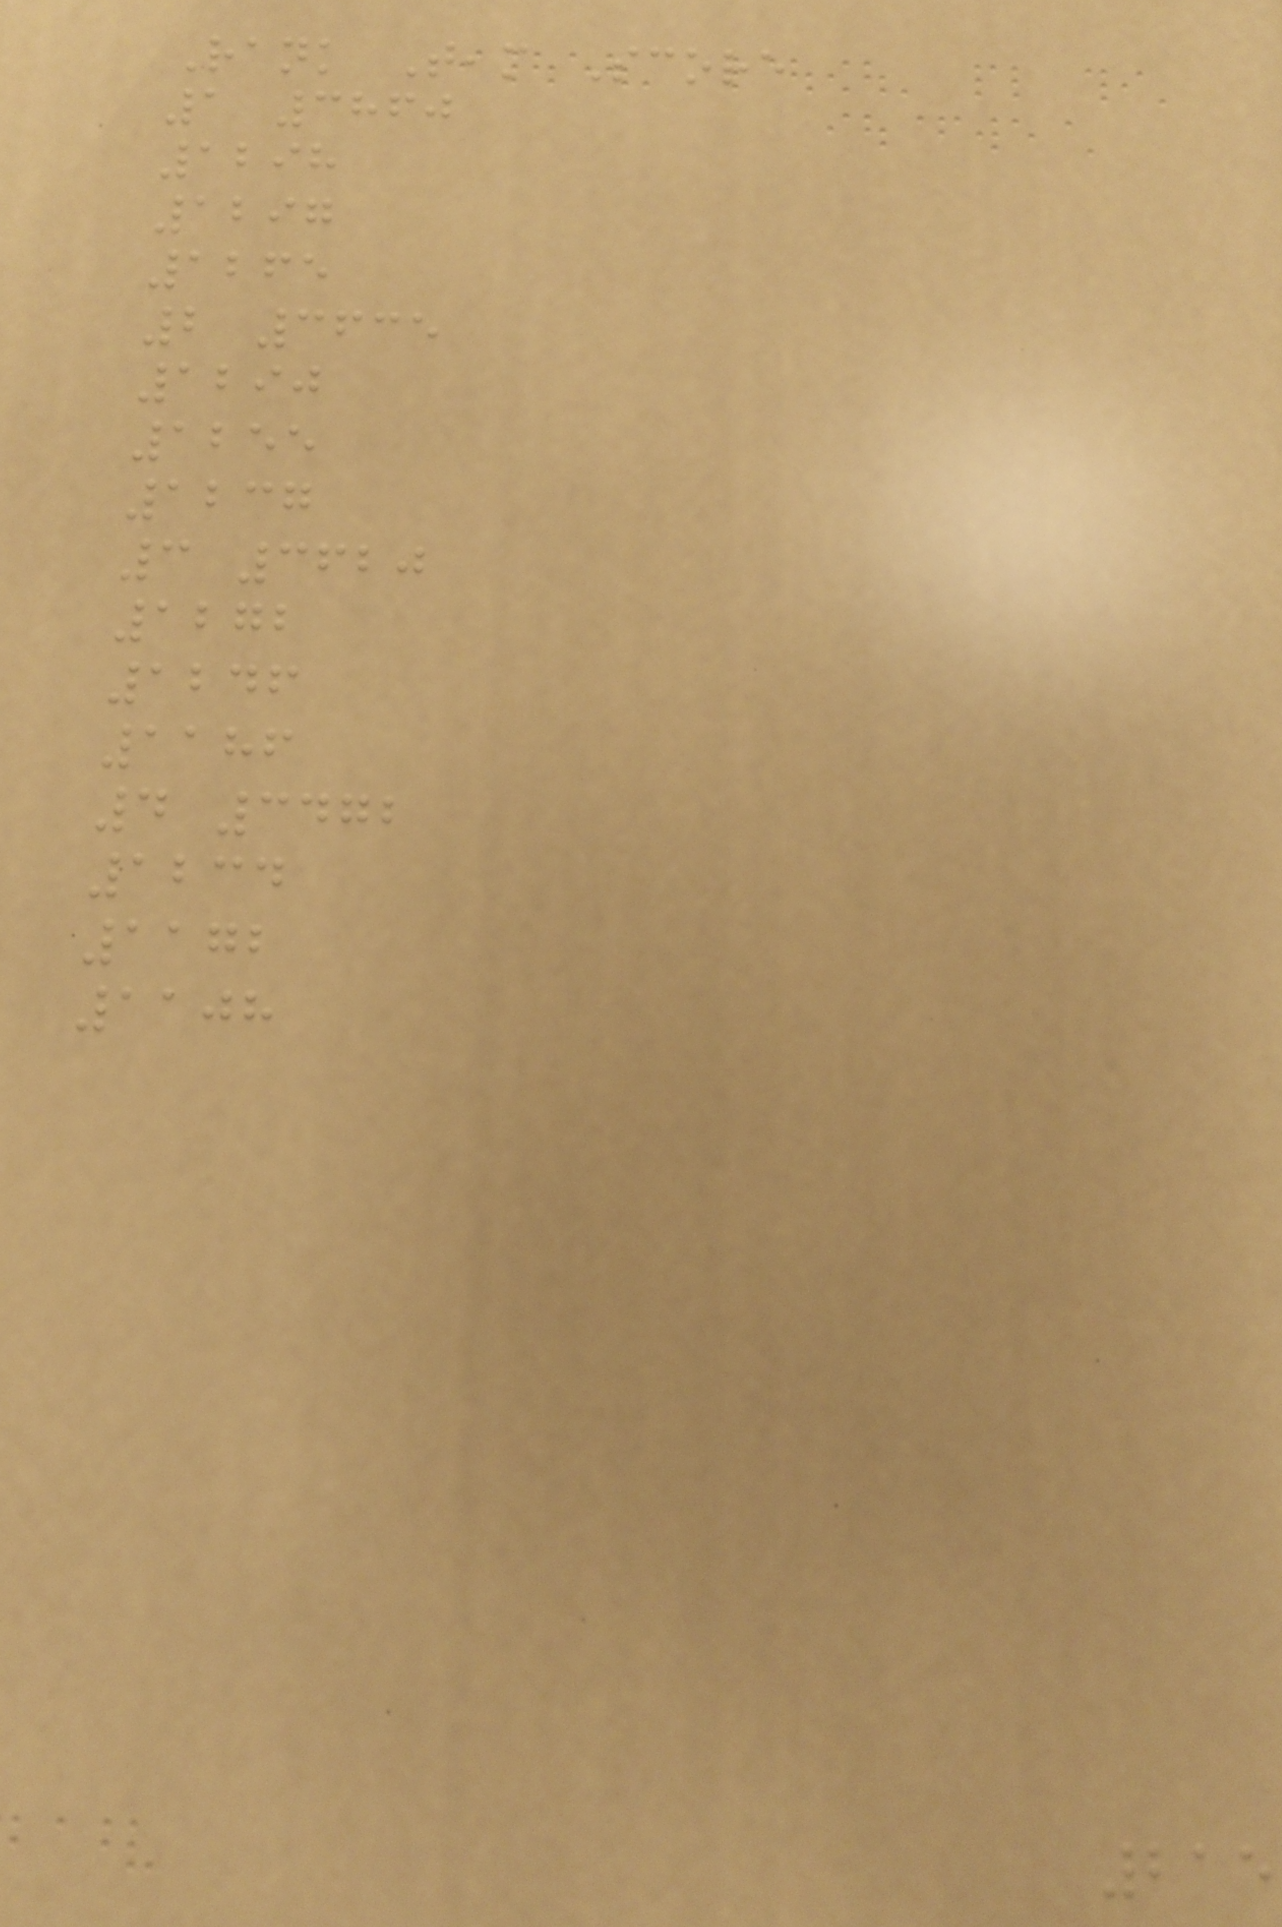Rank Team Score
1 3860
1298
1297
1265
2 3635
1290
1255
1237
3 3620
1272
1246
1186
4 3472
1234
1172
1108
215
